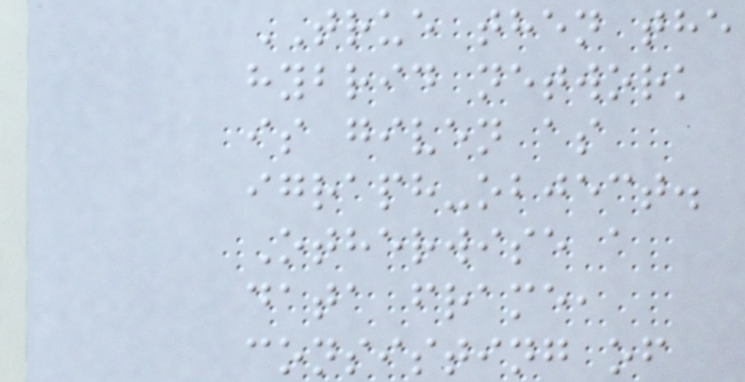TRUE then the
hybrid network
is given as
igraph-object.
Otherwise a
data frame,
consisting of
